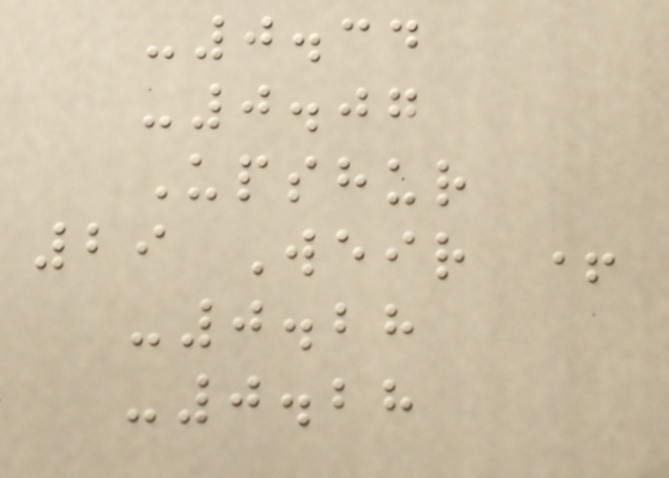-0.34
-0.07
Upshur
29 Weir +
-0.28
-0.28
